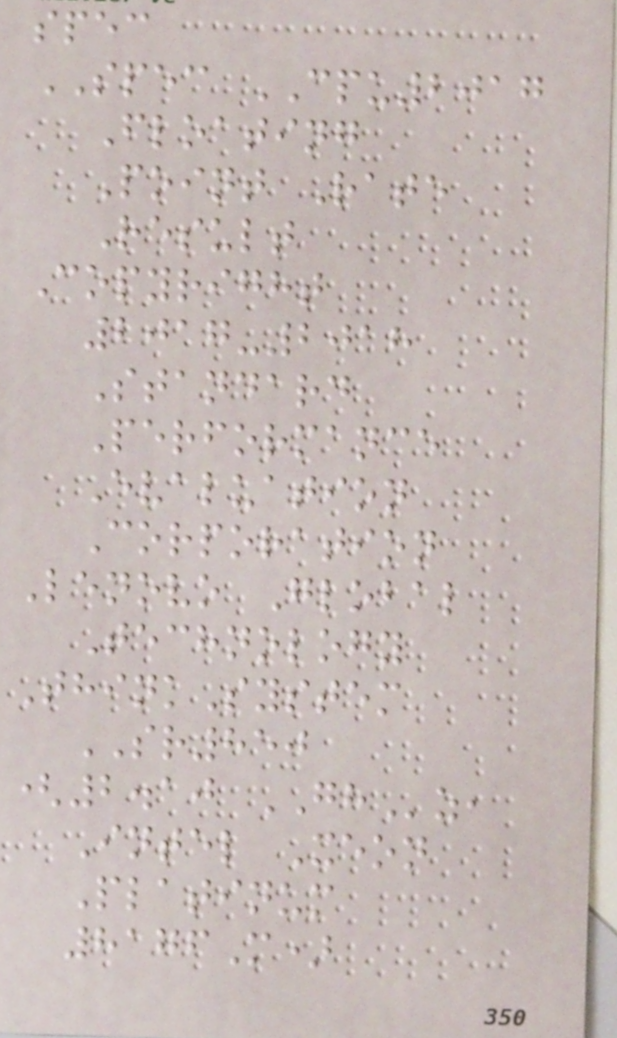spec
SPEC CPU2017
Floating
Point Rate
Result
Copyright
2017-2018
Standard
Performance
Evaluation
Corporation
Lenovo Global
Technology
ThinkSystem
SR850
(2.10 GHz,
Intel Xeon
Platinum
8176M)
